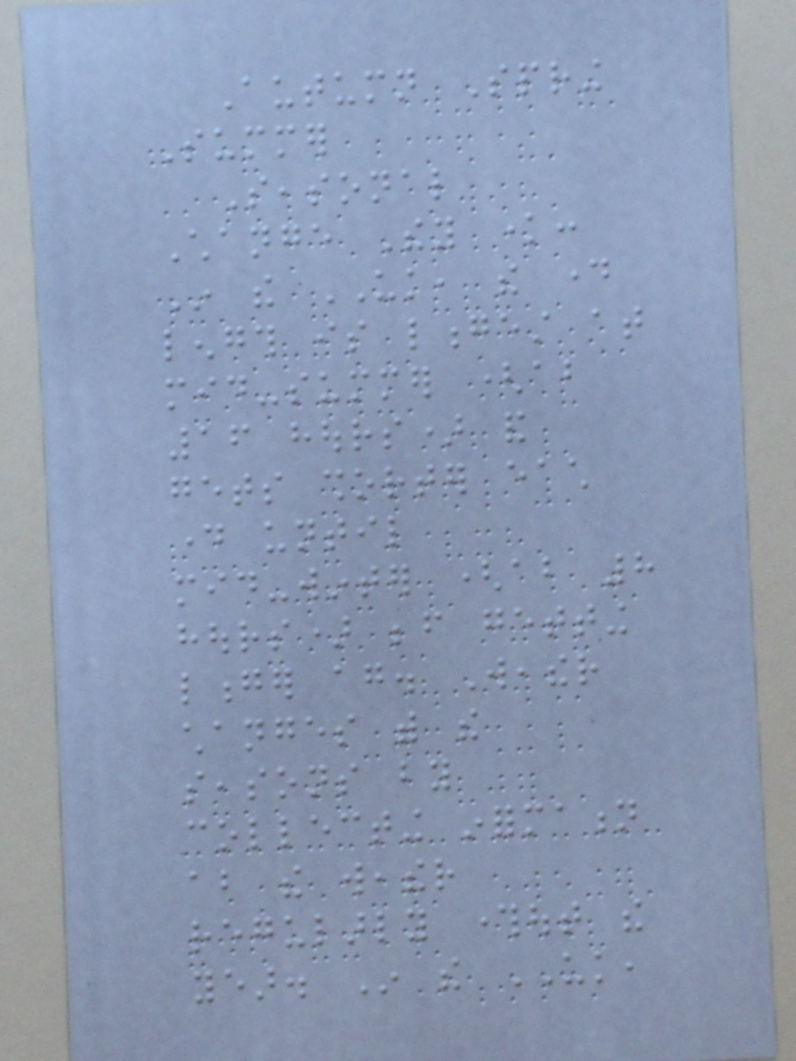Autumn Spring
Summer
Seasonal
Change They know:
In the UK, the day
length is longest at
mid-summer (about
16 hours) and
gets shorter each
day until
mid-winter (about 8
hours) before getting
longer again. Weather
changes with the
seasons by
collecting information
about the weather
regularly throughout the
year. In the UK,
